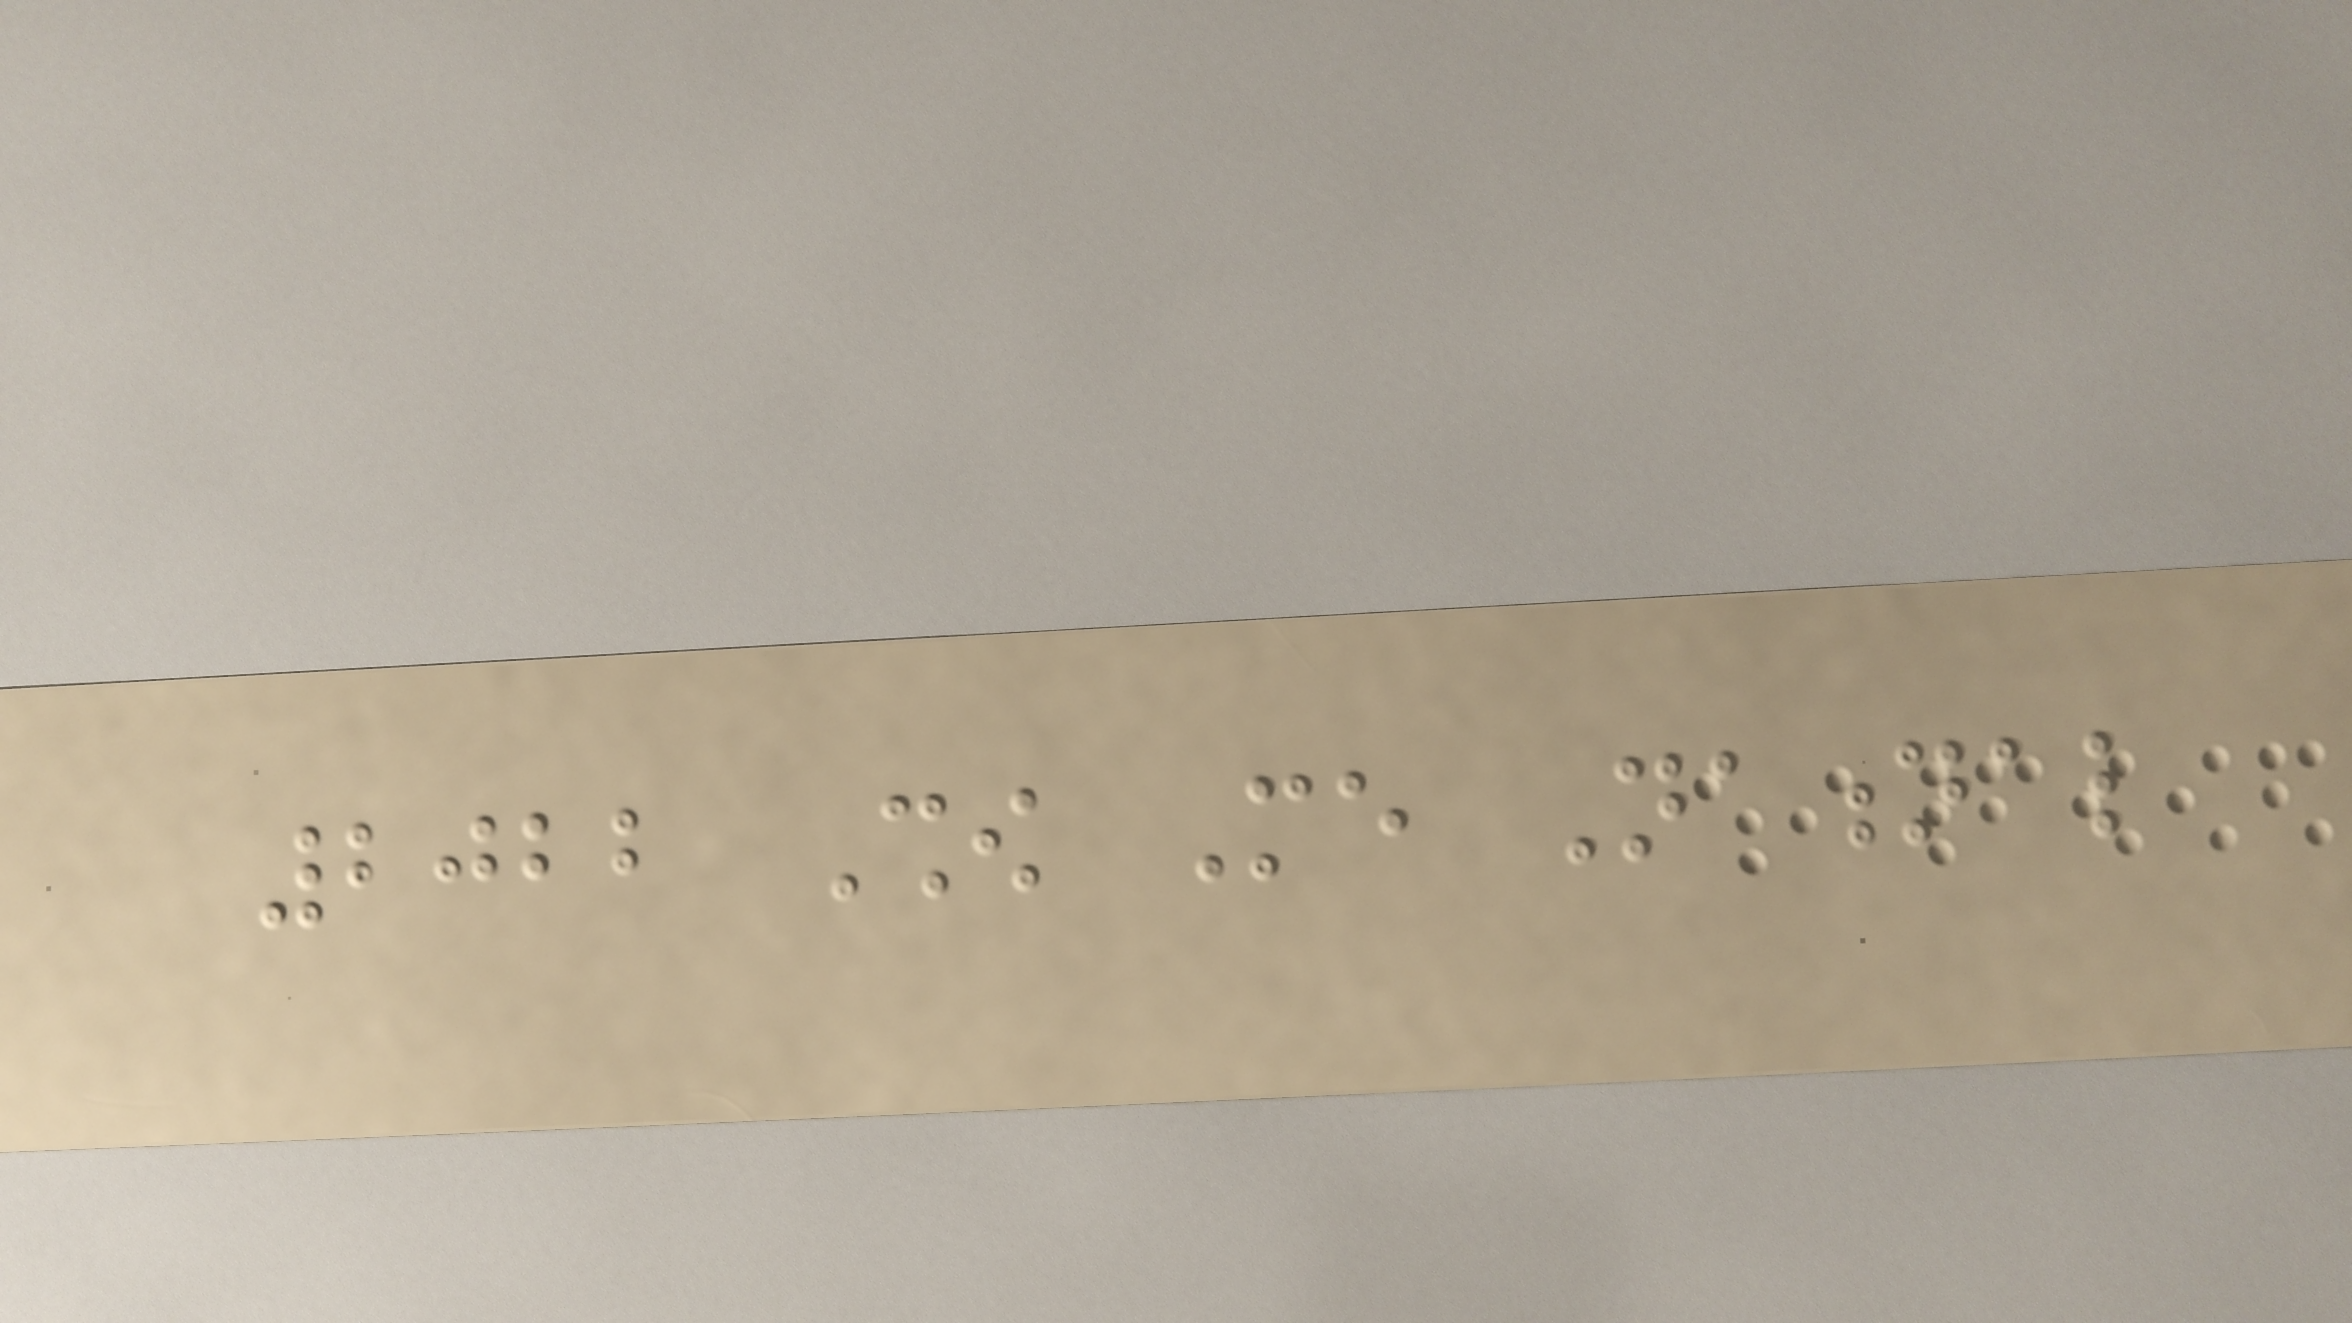2022 Show Me National
